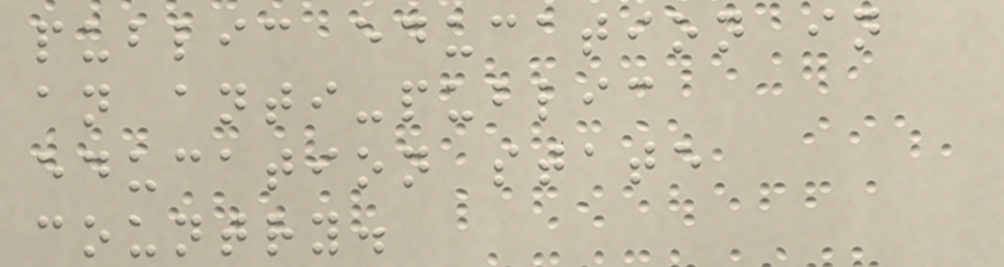public education in
an anti-public
education state
country.
